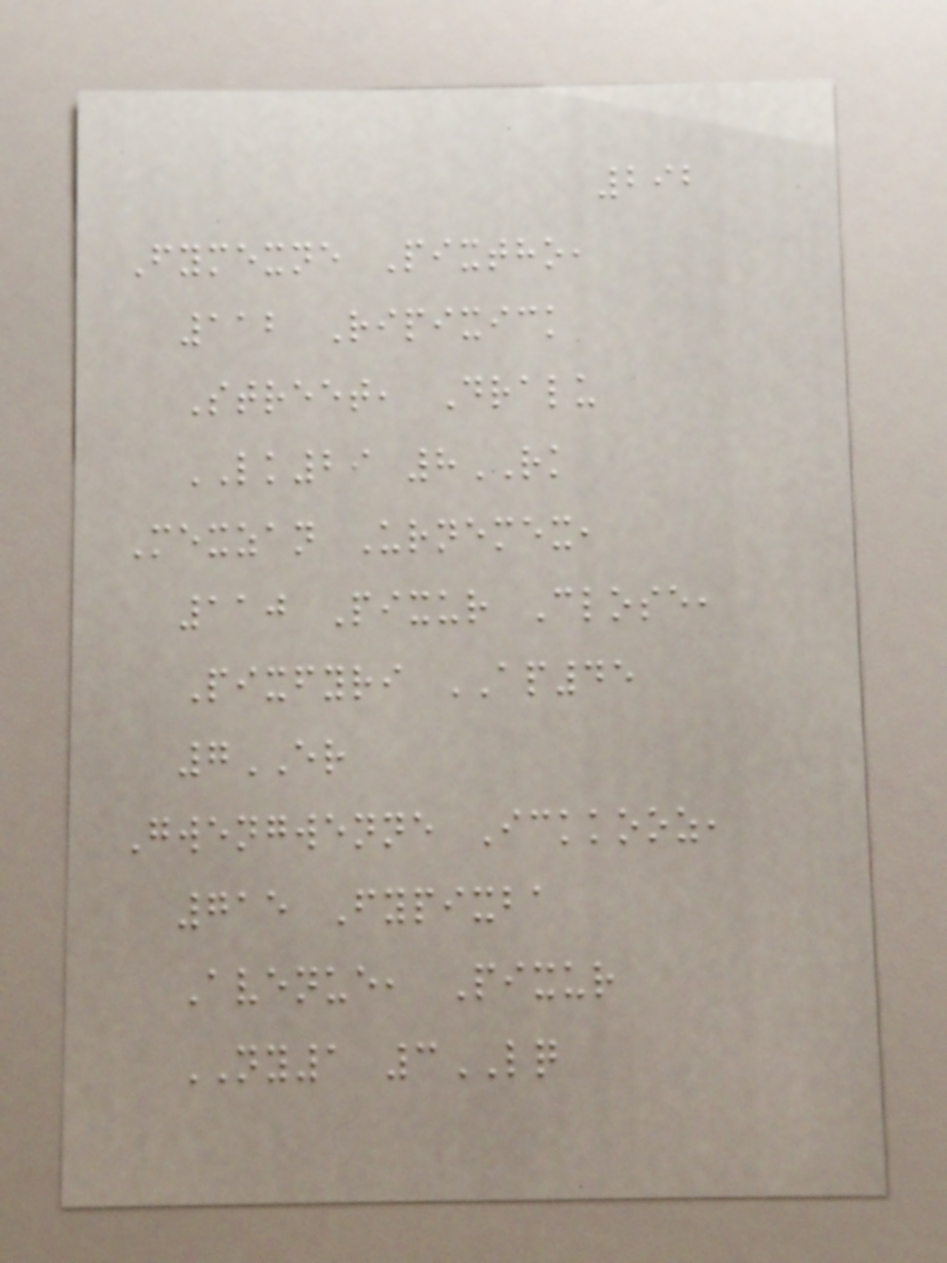292
Fymexne Pixtho,
112 Ripixick
Street, Dralu
LK29 8RK
Mexzan Urnemex,
110 Pixur Close,
Pixfyri AP45
7ER
Gwengwenne Ickkooz,
715 Fypixba
Avenue, Pixur
NY1 3LQ
